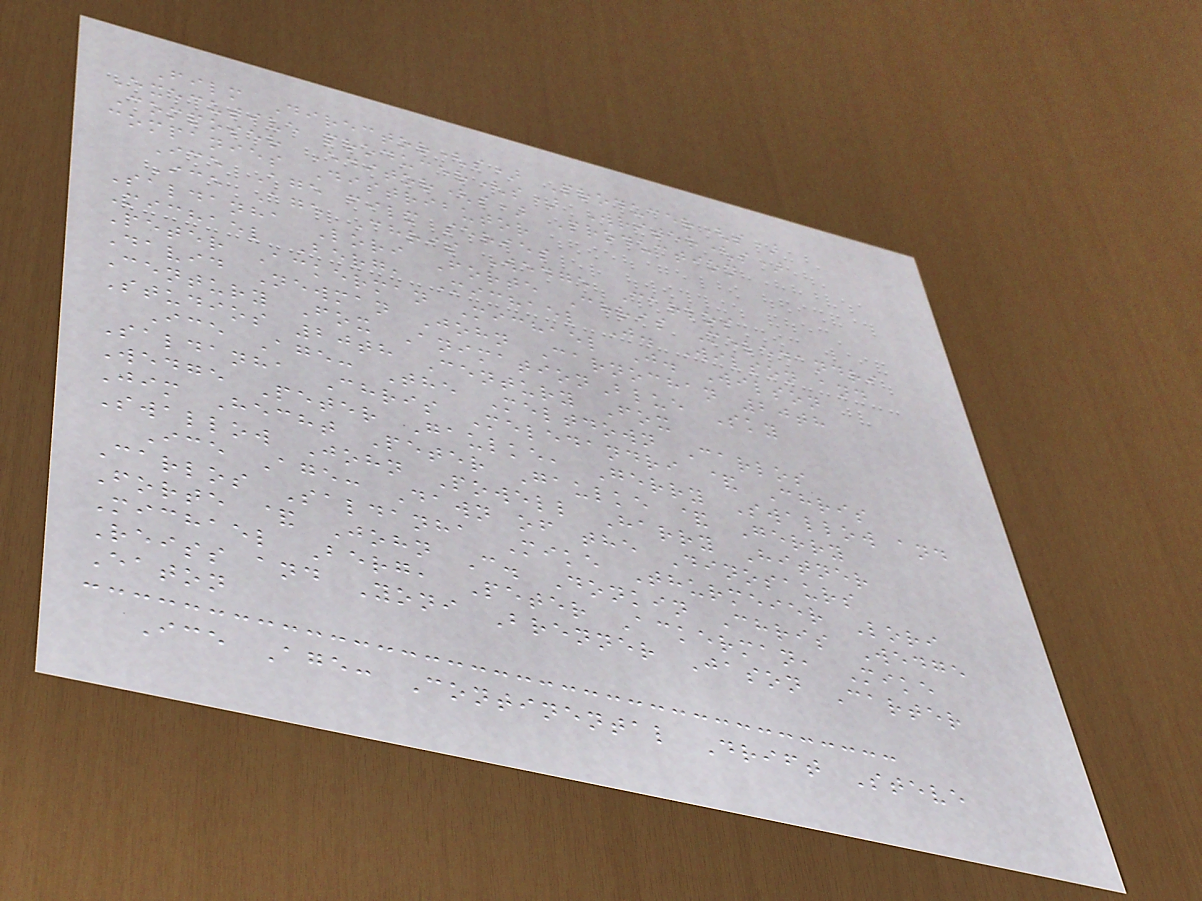Film Director(s) Producer(s)
Executive producer(s) Writer(s)
Composer Editor(s) Production
companies Distributor
Ice Age film series
Ice Age Chris Wedge Carlos
Saldanha Lori Forte Chris Meledandri
Michael Berg, Michael J. Wilson and
Peter Ackerman Michael J. Wilson
David Newman John Carnochan 20th
Century Fox AnimationBlue Sky
Studios 20th Century Fox
Ice Age: The Meltdown Carlos
Saldanha Chris Meledandri & Chris
Wedge Peter Gaulke, Gerry Swallow and
Jim Hecht Peter Gaulke & Gerry
Swallow John Powell Harry Hitner
Ice Age: Dawn of the Dinosaurs
Carlos Saldanha Mike Thurmeier Lori
Forte & John C. Donkin Chris Wedge
Michael Berg, Peter Ackerman, Mike
Reiss and Yoni Brenner Jason Carter
Eaton
Ice Age: Continental Drift Steve
